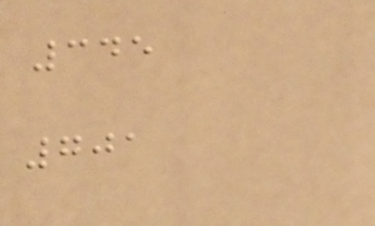345
701
